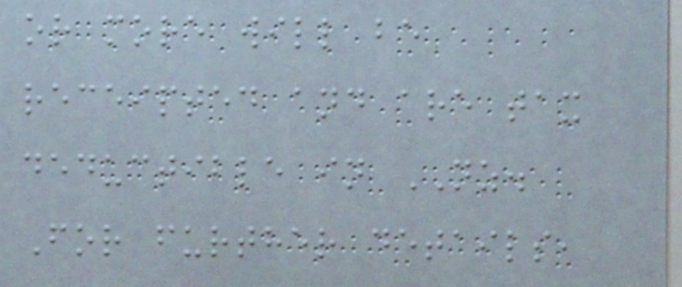or more will be
receipted and are tax
deductible in NZ.
For further details,
